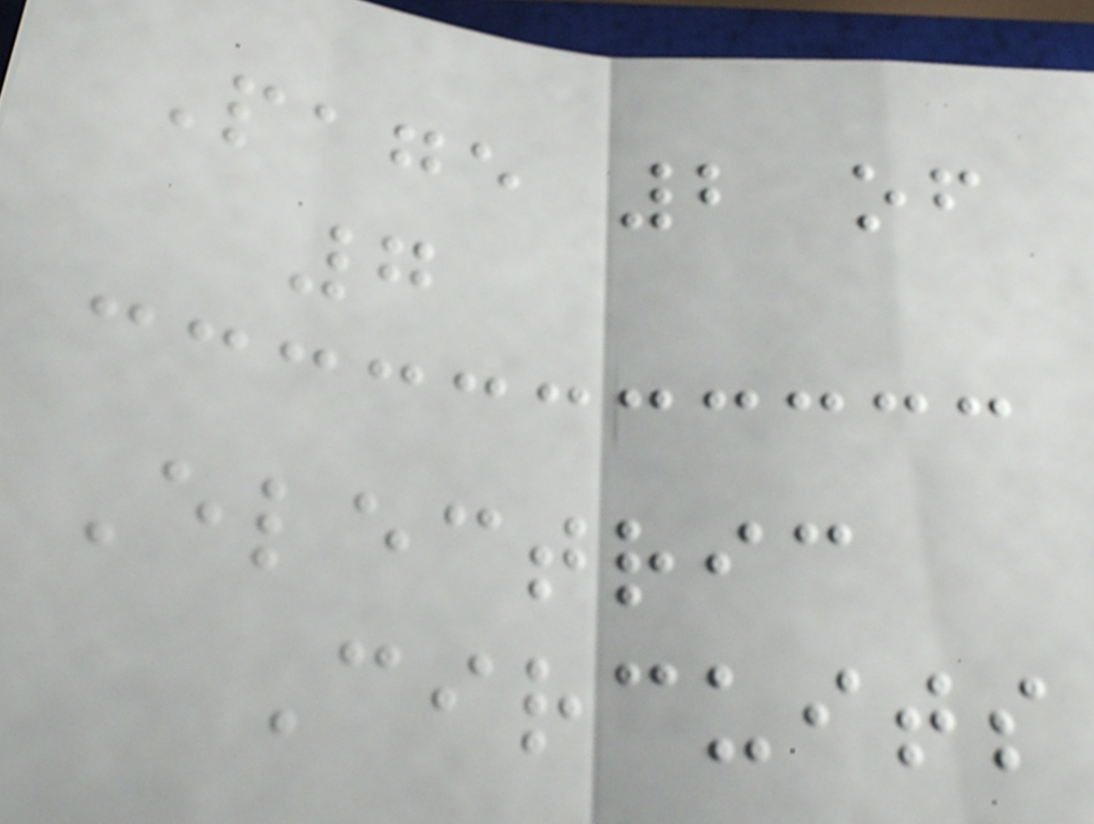Page 2 of
7
Electric
Circuits
